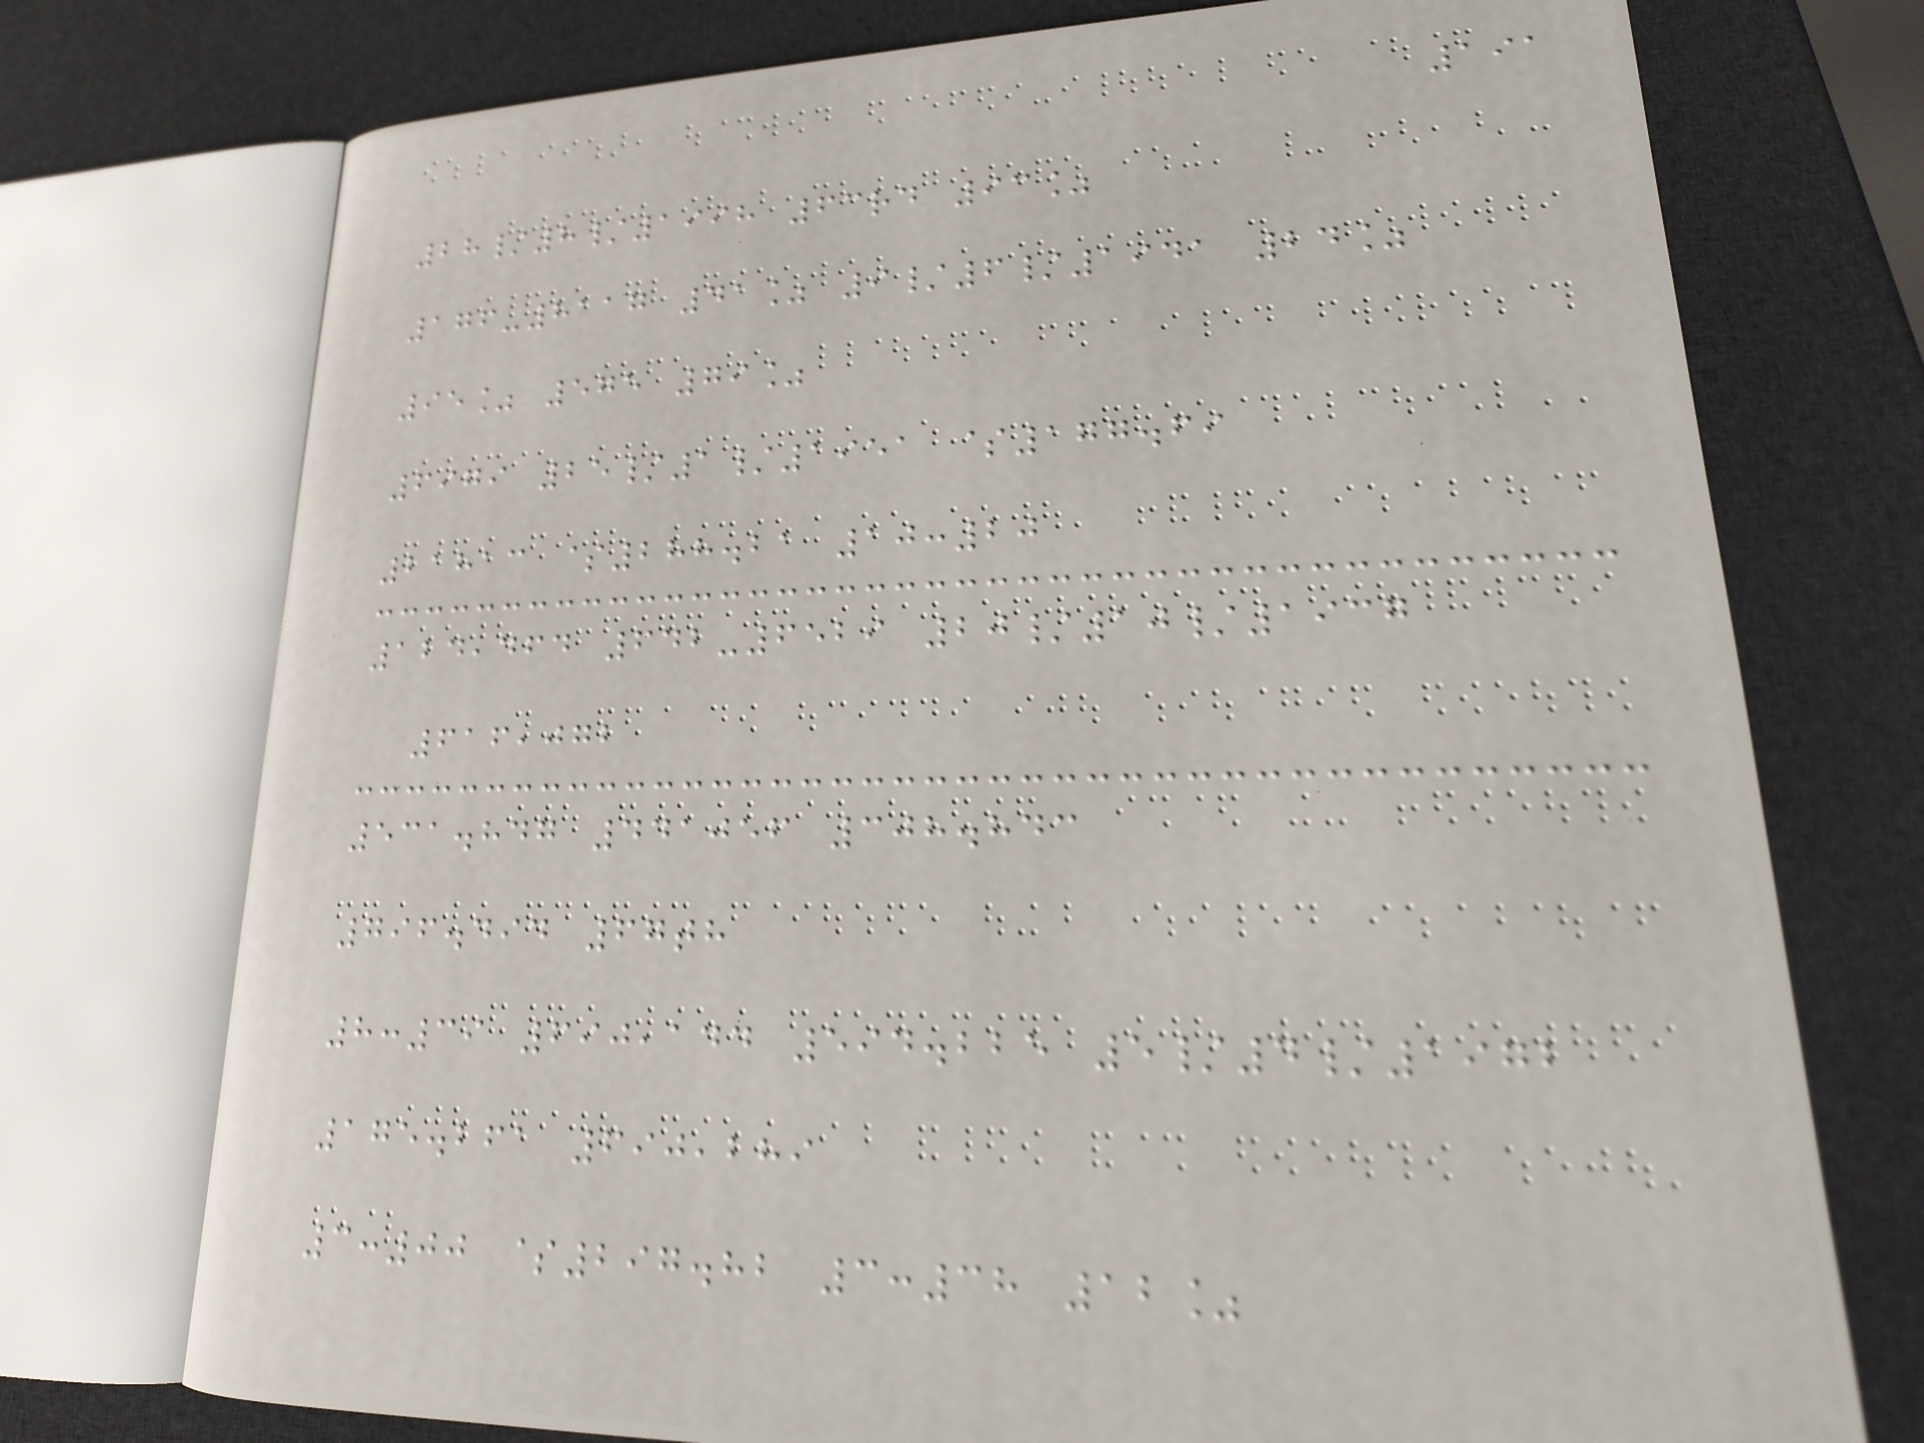191
28/8/1998 63rd 93%
176-8117 41% 9/6/1941 24%
95% 575 79%
6979 25/1/1951 $177.69
21813 $288.21 10:20
124,464 642-6529 20/10/1937
616,072
531.847 441056 308.843
796.494 67th
8:39 690,144 594.225 5/4/1972
175.261 690,289
3:00 $297.82 3:38 12%
